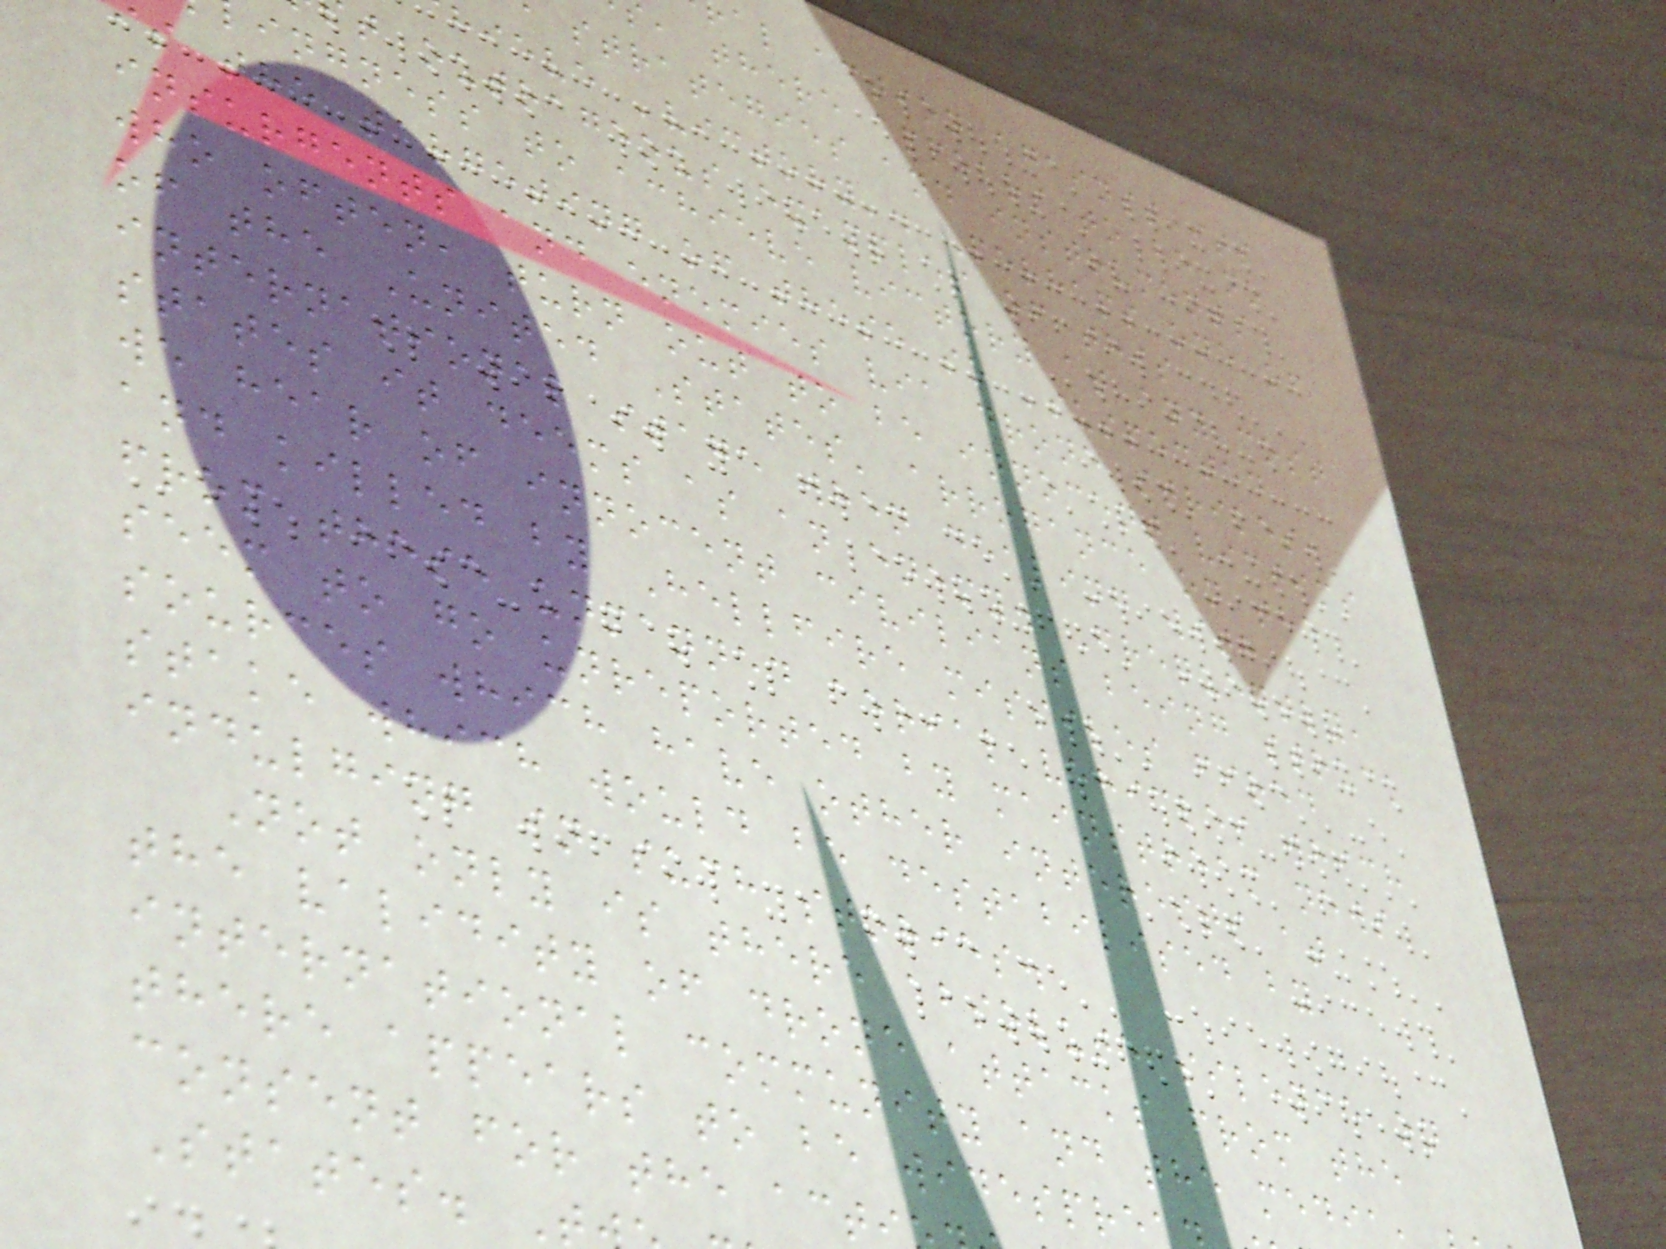al action against its
, there appears to be no
strategies and instruments
hieve 'victory'. Perhaps one of
t outrageous examples of this
ingness to achieve victory at any cost
s the targeting of these so 'suspected
insurgents and enemies via drone strikes,
who often, turn out to be innocent victims
of the United States' arrogance on the
international stage when dealing with
states it deems as an enemy. Frequently,
we hear of innocent civilians being struck
and killed by Hellfire missiles fired
from these unmanned aerial vehicles which
seem to go unreported by mainstream news
sources which have other interests at
stake which would be destabilised by
indulging in such stories.
Not only is there absolute silence on
the validity of drone attacks from the
international community and the media
there appears to be widespre
consent for the act
